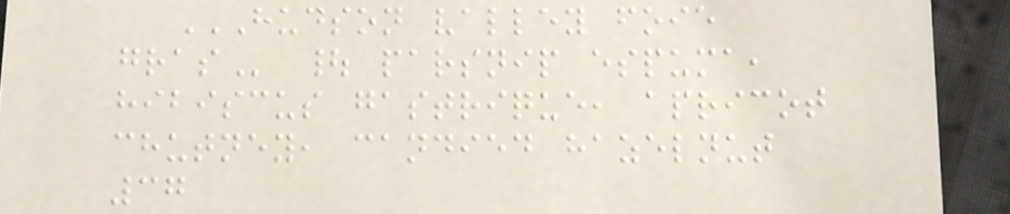HUDSON VALLEY FOIE
GRAS | parsnip espuma,
hibiscus gastrique, apricot
chutney, candied hazelnut
37
